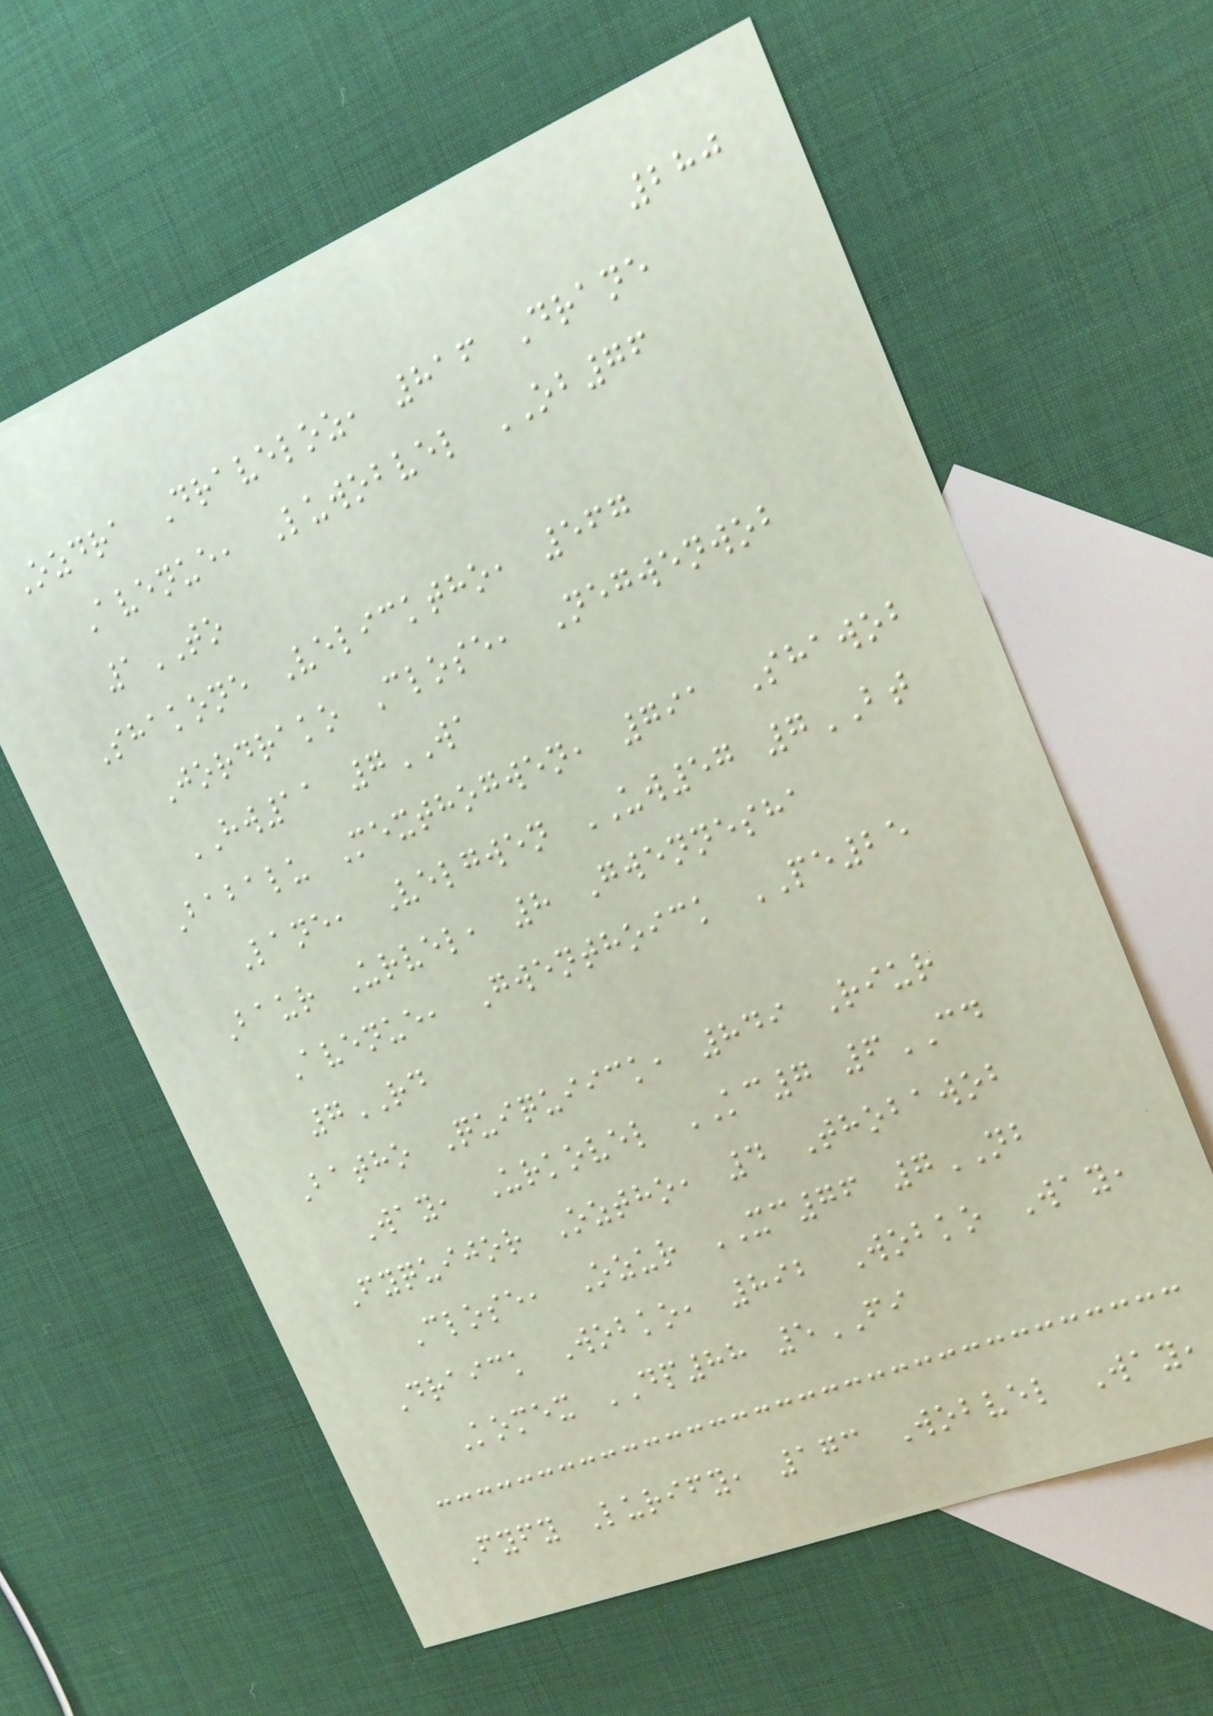280
Ozdra Draveloz, 816 Drane
Avenue, Luwobvel OB76
1TO
Shakone Velicktho, 567
Jordrako Close, Negwenwob
HW11 7WA
Babalu Mexthogwen, 791 Shawob
Lane, Velgwen UW57 7BT
Baur Urvel, 8 Gwennesha
Avenue, Gwenthoick PE25
7RD
Batho Quiquiick, 849 Riur
Way, Urkovel KC7 6CD
Fyquijor Oztho, 4 Thobawob
Close, Ozur XC76 7NB
Draick Wobko, 892 Wobko Way,
Komex DP88 5FI
Fyfy Lurify, 173 Wobvel Way,
